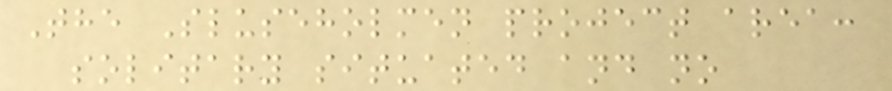The Sluseholmen project area:
solitary situated and no
